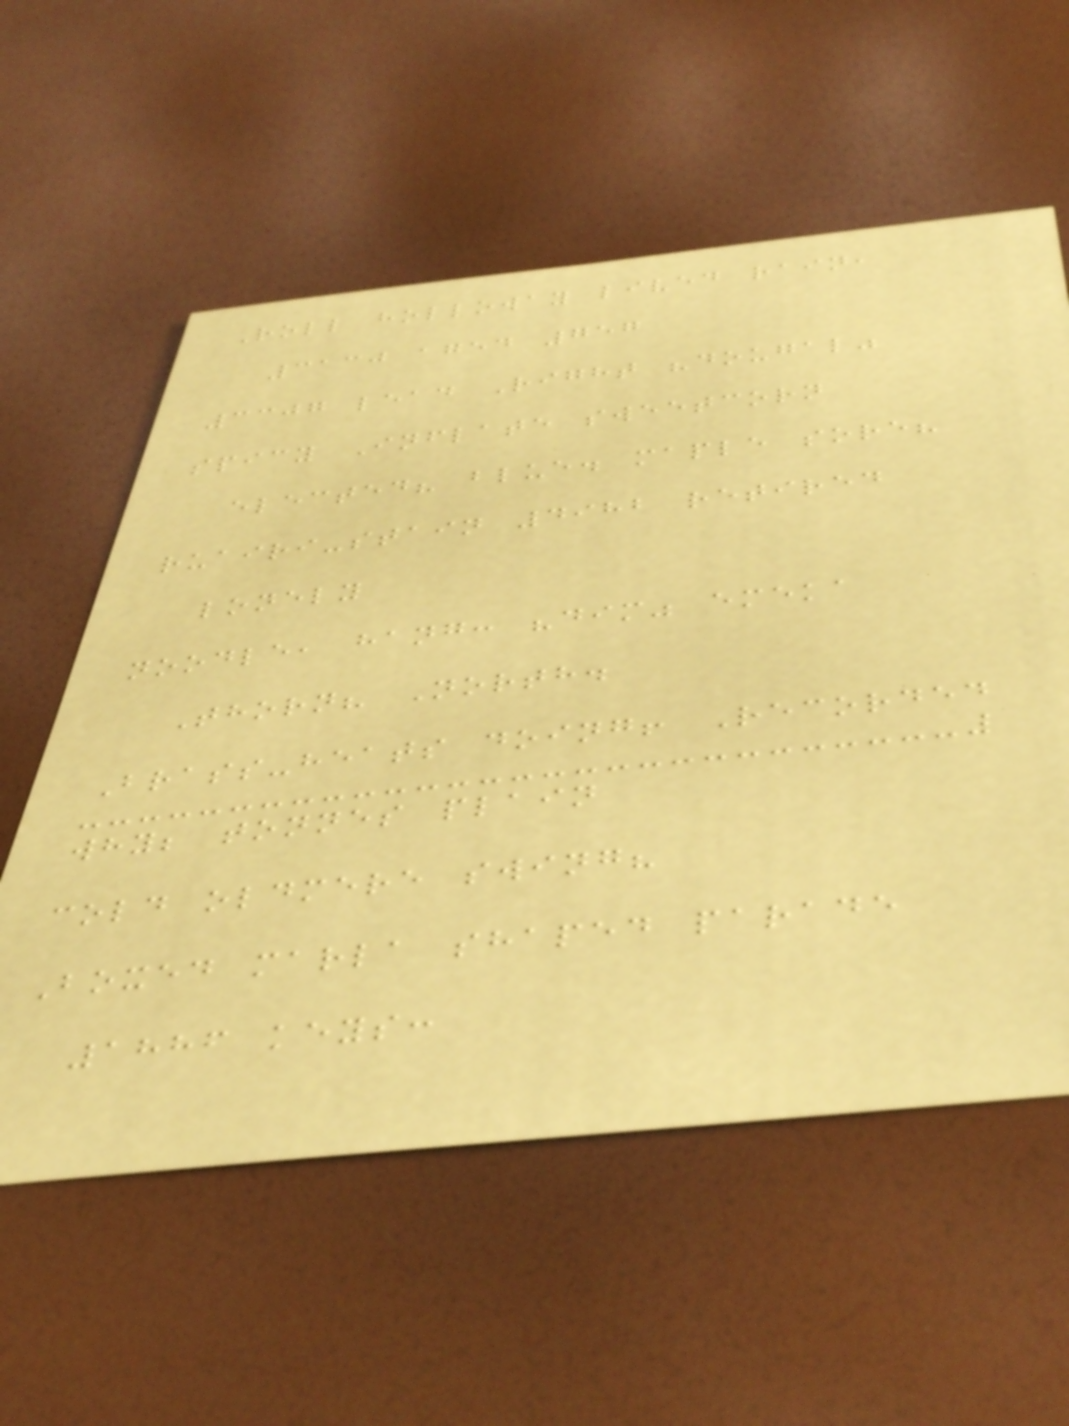Roll holloway lived rain,
3130 aged 757
3307 lead Right "dougal"
spicy Inflate sweetcorn
elected? blue. maple sore?
ruairi-stain 4982 retired
lonely
noodle, hang: "dim" emeka
Thorn? North.
Brass-heats doing! Recorded
why; tonnes plain
cold oldmere swing?
Boxed marla shaped parade
1886 keys:
